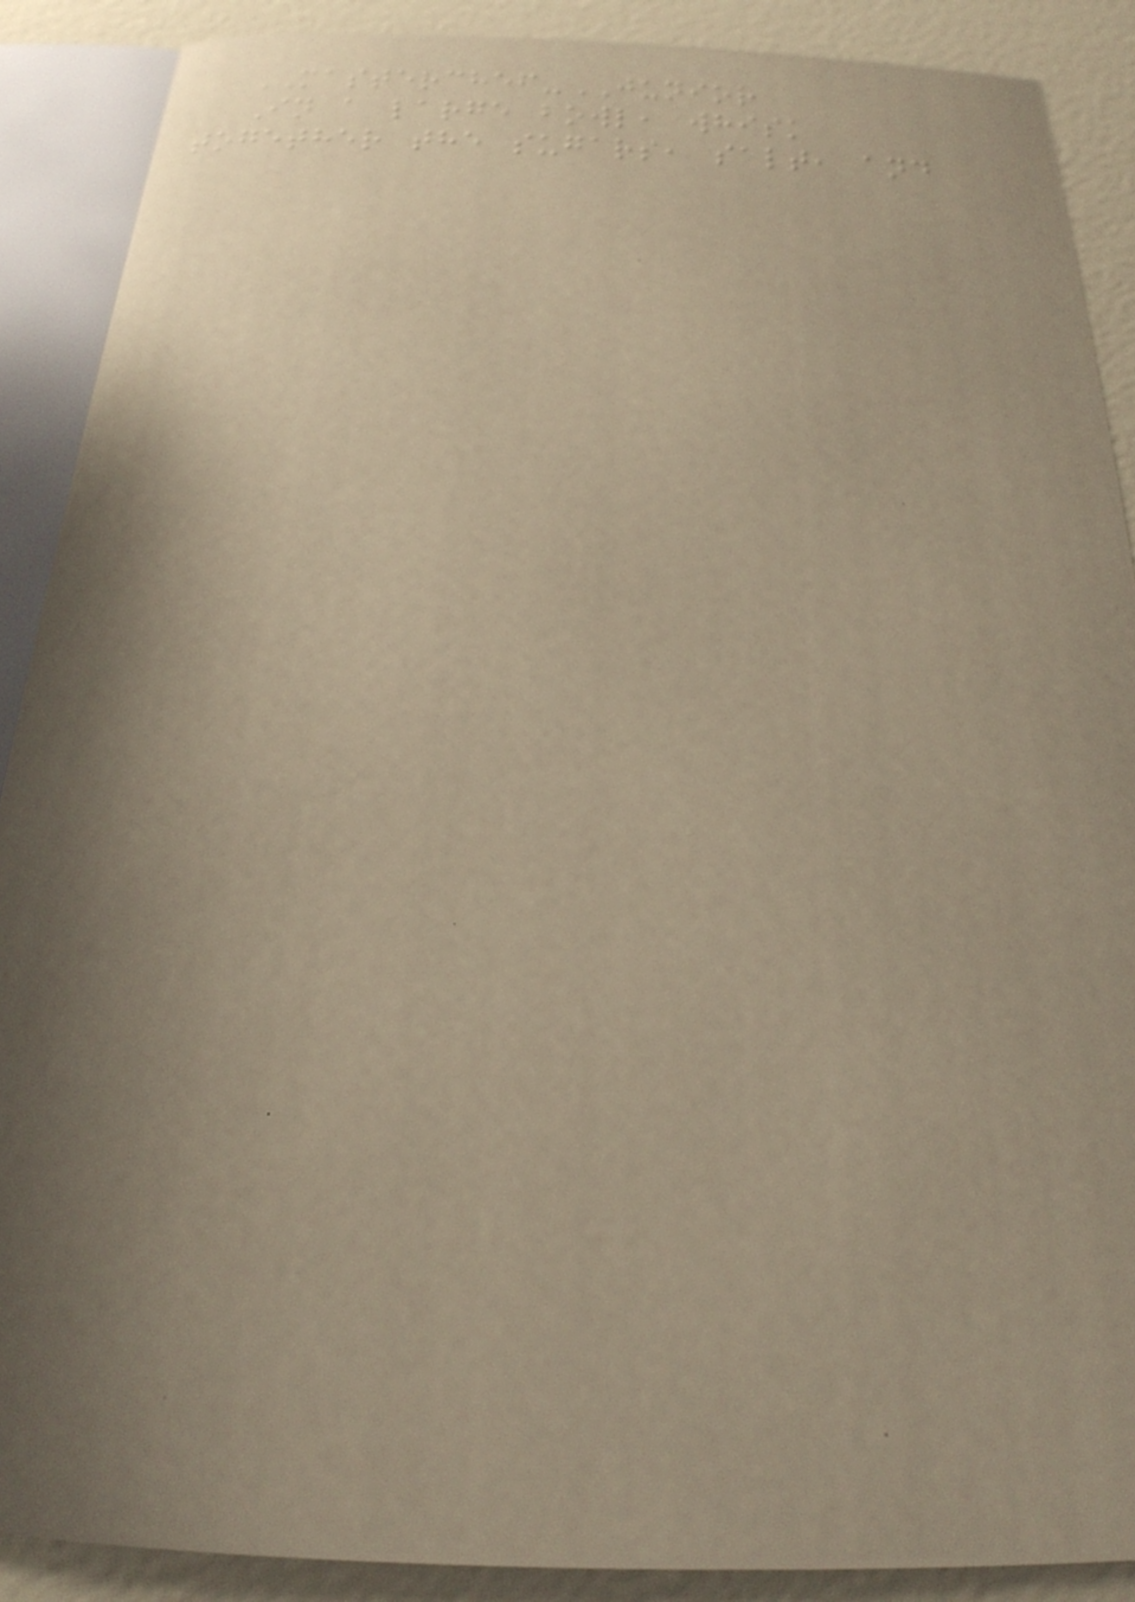MASTERCHEF-JUNIOR
In a large bowl, whisk
together the sugars, salt, and
